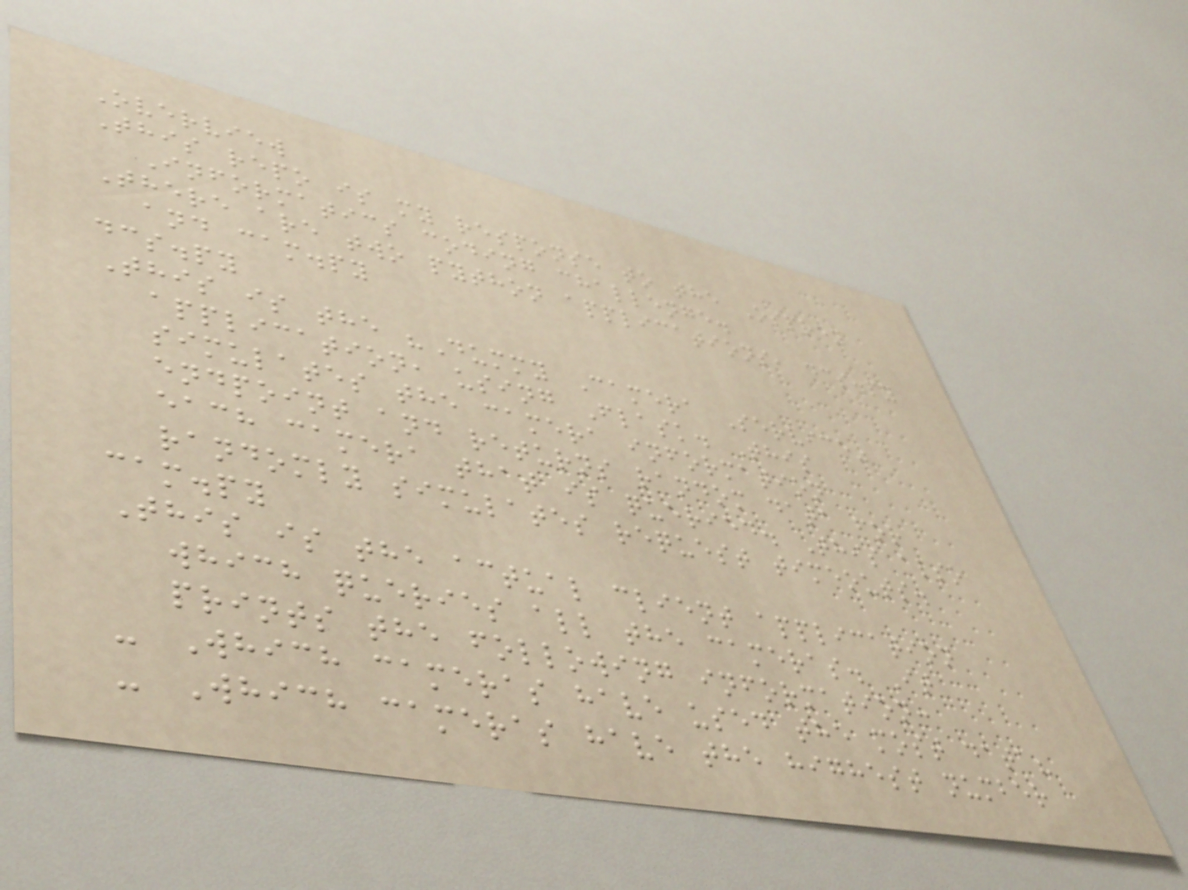Overview
This repo is my response to the Osprey
Informatics coding challenge.
There are two python applications, dcs.py
and cam.py
dcs.py
This is the "Dummy Camera Service"
application, using Flask. This
simulates the camera information
endpoint and returns random data for
each camera that is queried. This also
randomly simulates request timeouts.
cam.py
This is the actual client application
which queries all the cameras. It
prints the following information:
- Which cameras have used the most data?
- Which cameras have the highest number
